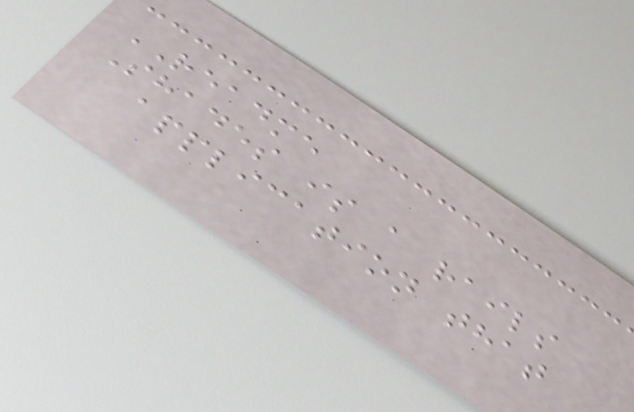README
Shades is a rails
application that
